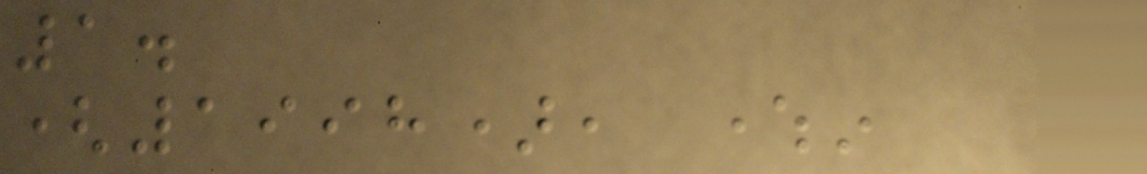1.
(1998), wherein
